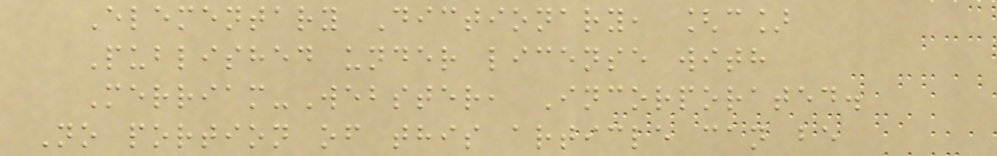Elementary Dictionary, [c]
Published under license with
Merriam-Webster, Incorporated.
No portion of this article can be
